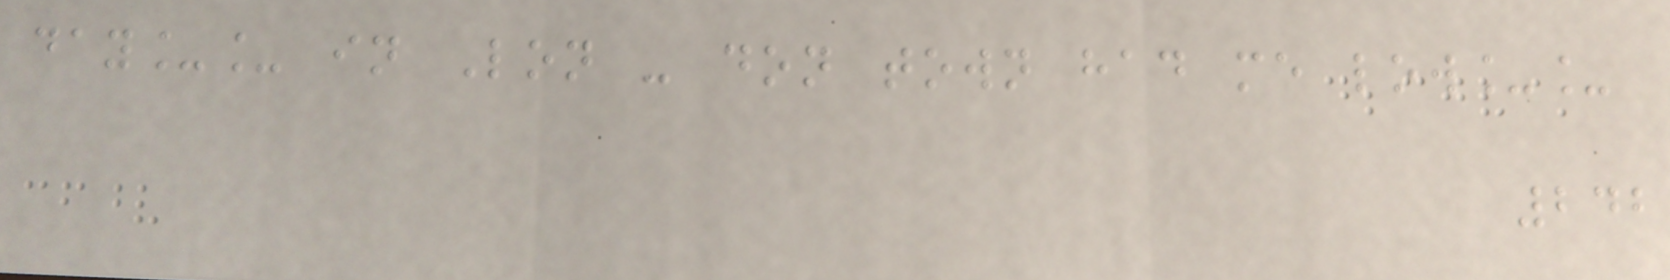day__ in Lon - don town had me low__
242
